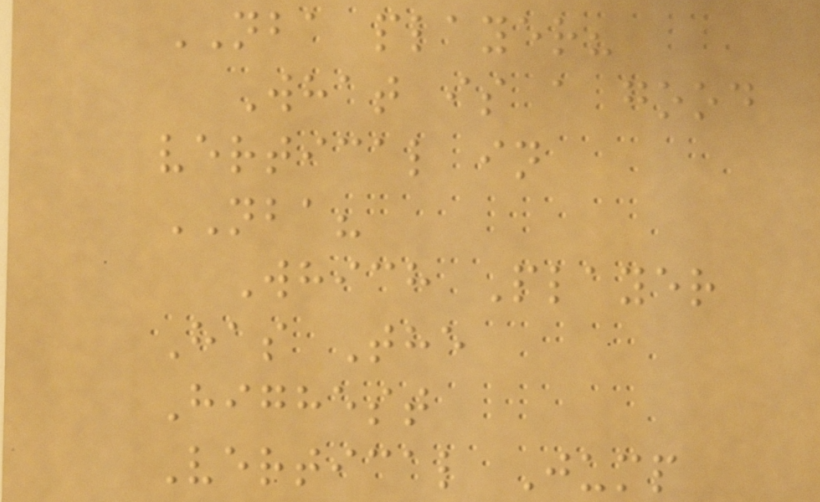NBA player?
What is a good
vertical in
NBA?
Which Player
Has The
Highest
Vertical Jump
